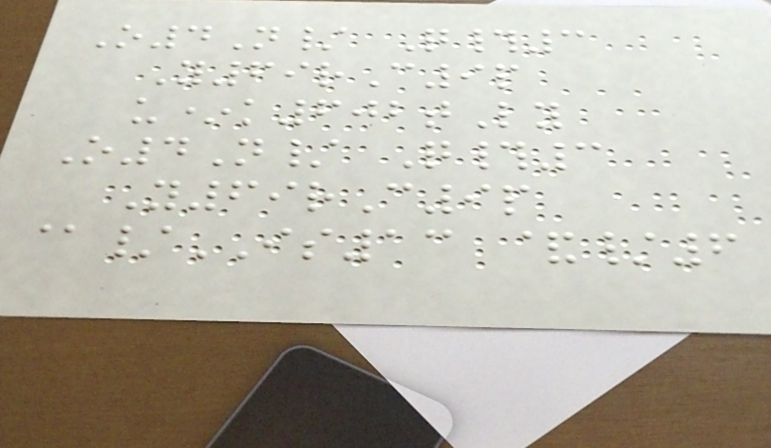O4N/ Q#3
Y69rC9p
u*k602tLy
O4N/ Q#3
Y69rC9p
@/IS13 &/6
